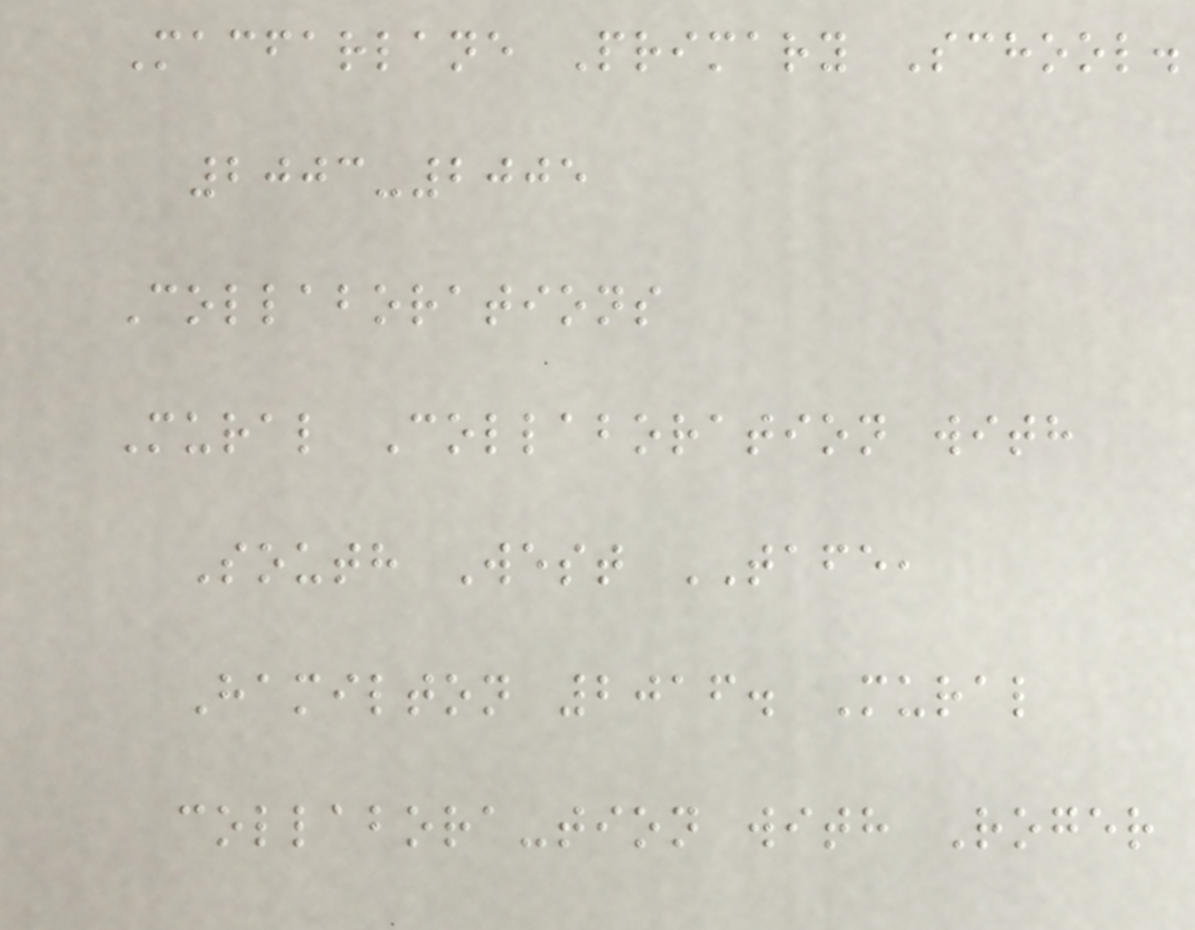Macfarlane Primary School.
2003-2005
Collaborations
Mural Collaboration with
South West TAFE,
Hamilton 2016. Mural
collabora-tion with Roger
